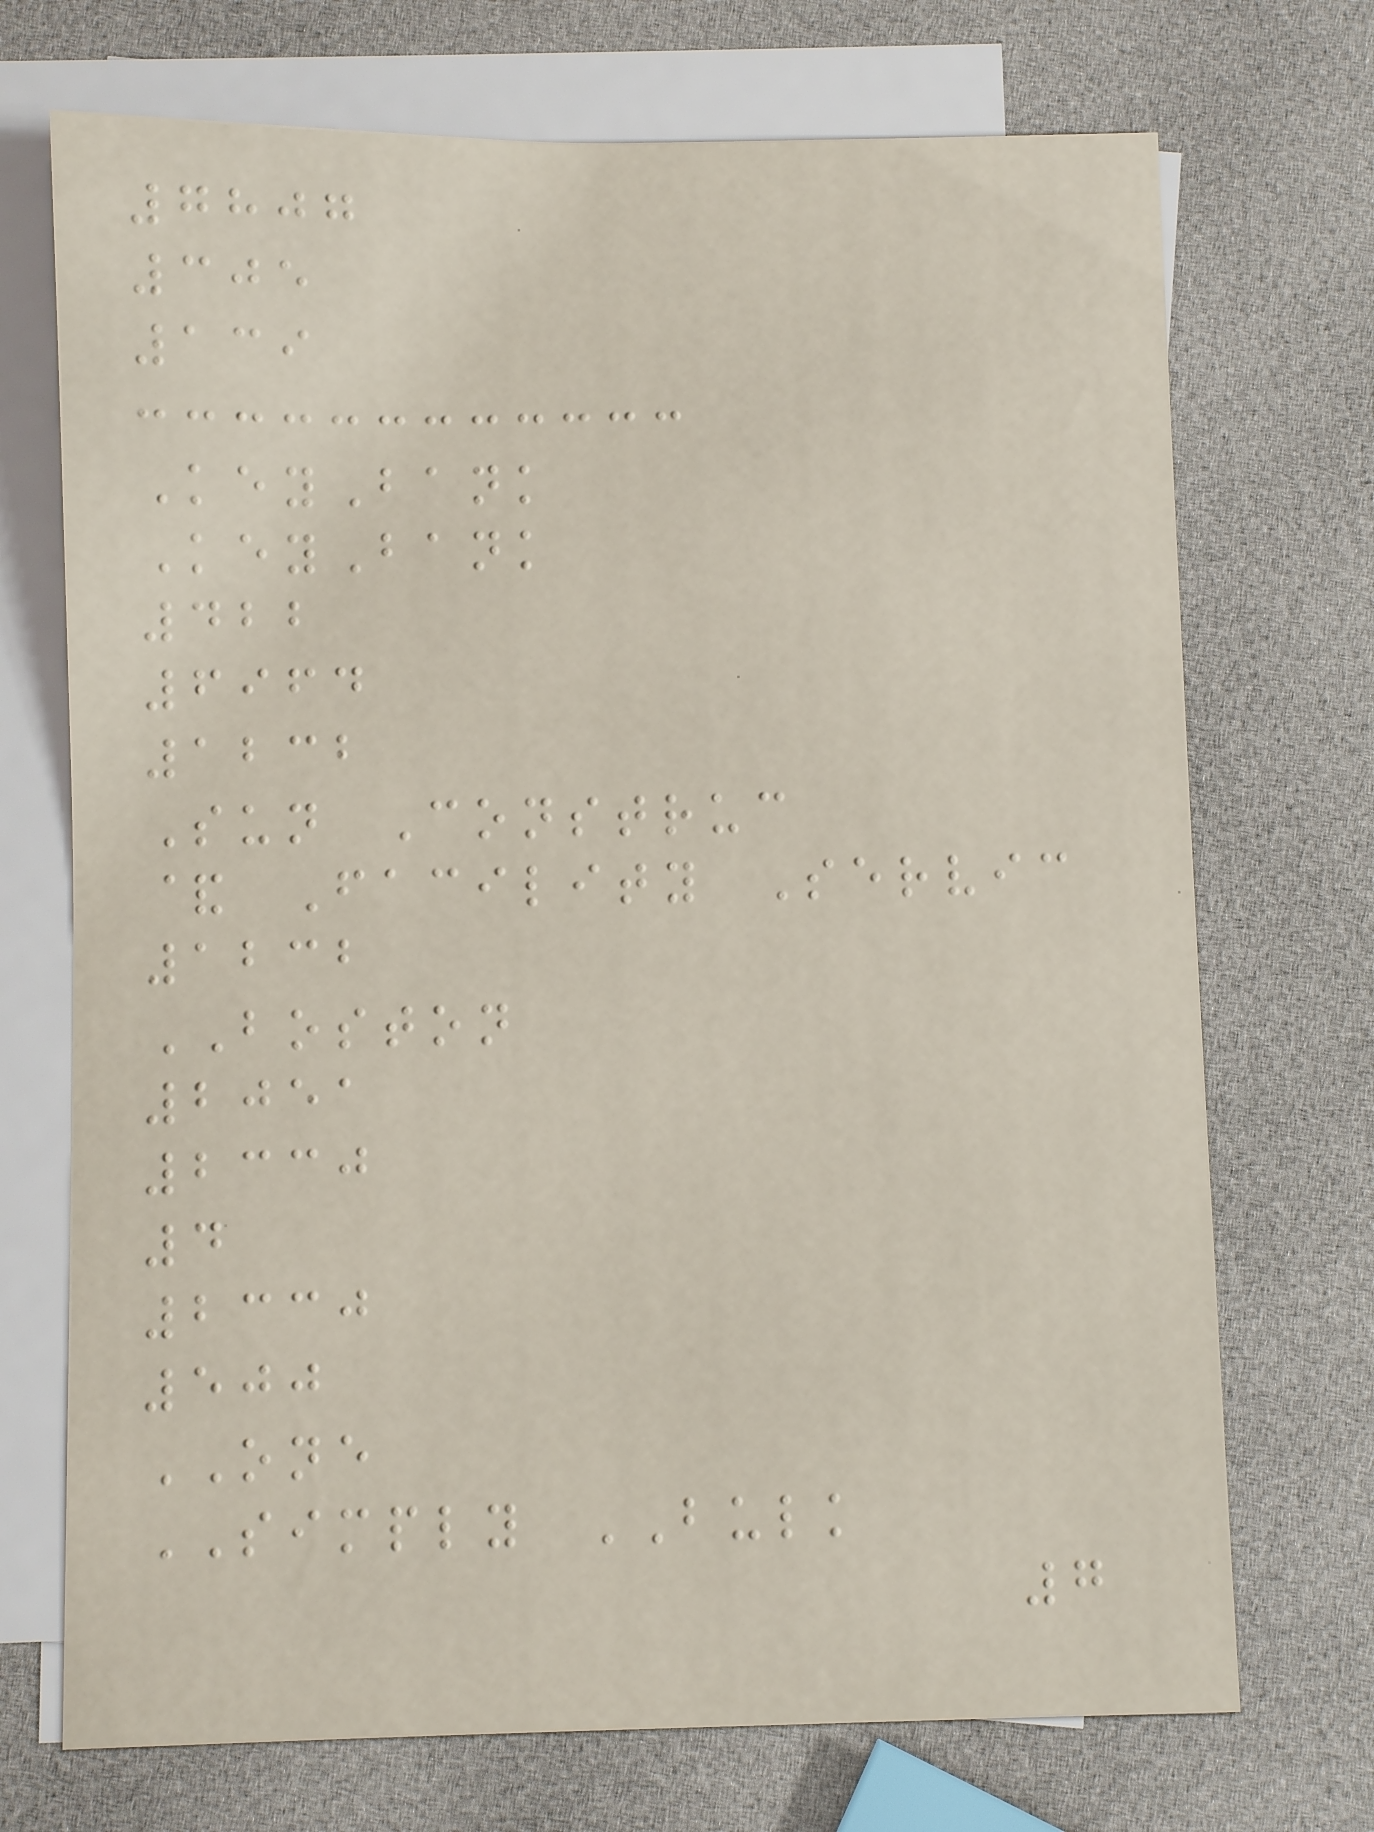7807
305
139
KeyBank
KeyBank
422
6964
1232
Sun Construc
& Facility Servic
1232
BOSTON
2051
2330
4
2330
500
ONE
SIMPLY BULK
7
